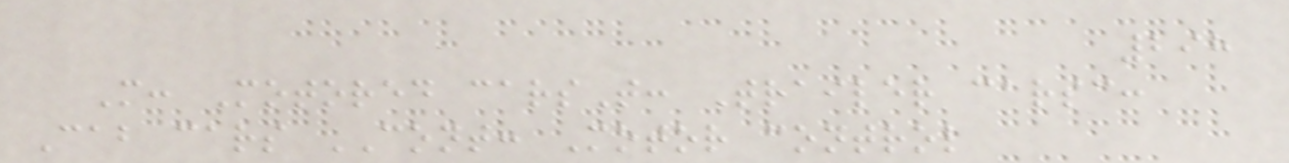298
M: Motored carsT: Trailer carsc:
Cab cars CONT: Motor control
